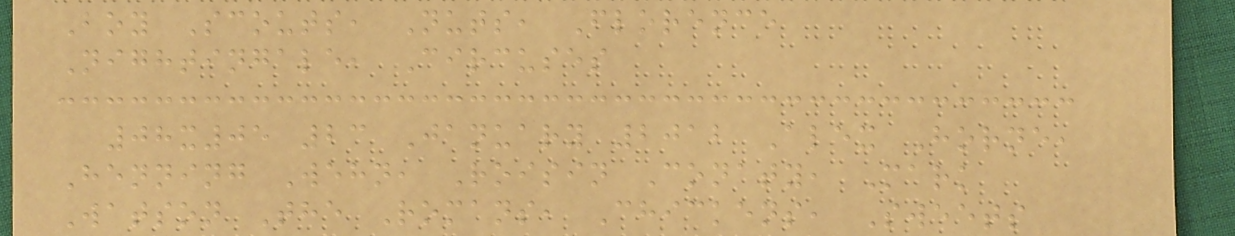Boy Scouts, Nuts, Florence
Nightingale, Circuses
08x05 23 January 2012 Alex Horne,
Henning Wehn, Roisin Conaty, Mark
Watson The Romans, Chickens, Sweets
